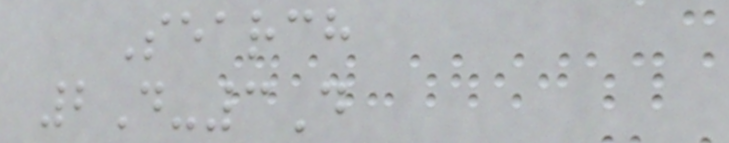Search
2D-3D
